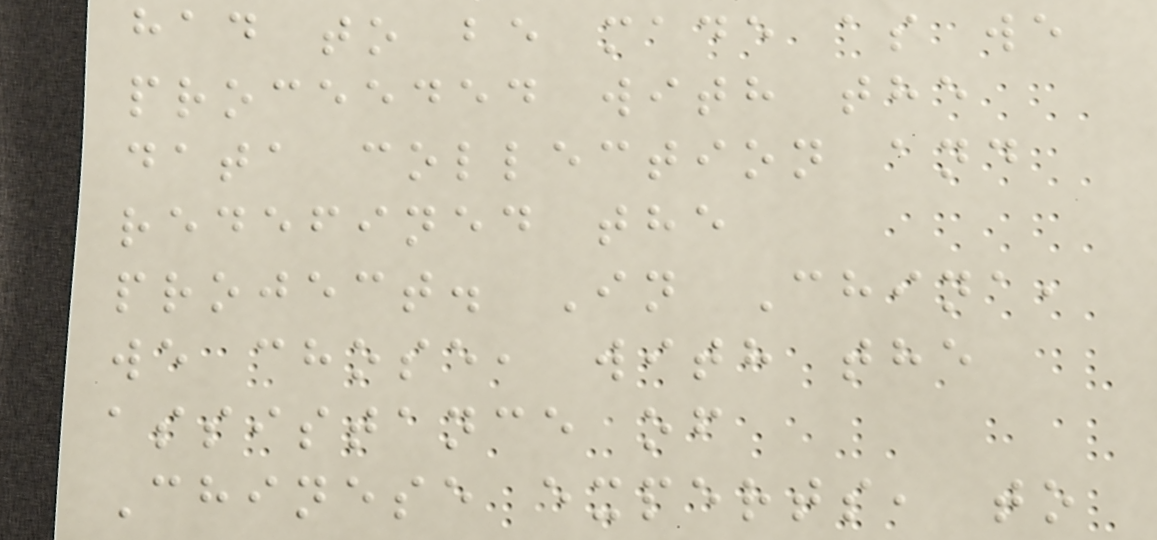had to be made as we
proceeded with the
data collection and
redefined the
project. In China,
we chose, with the
assistance of
Chinese experts, to
